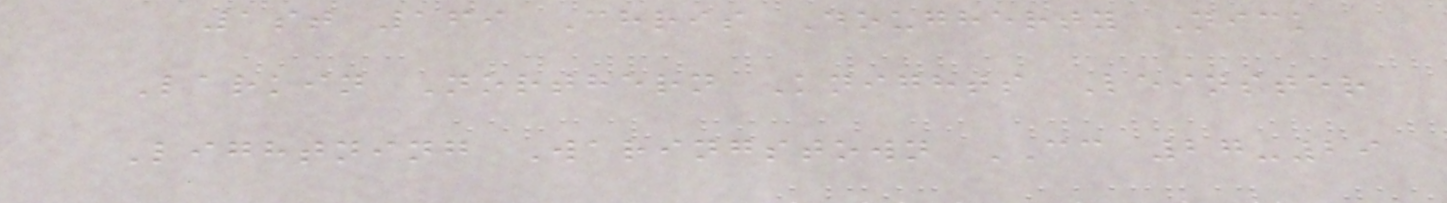1st 169 Chris Dougherty Nick
Larkin Northern Knights Leinster
Lightning Waringstown CC 27-29
